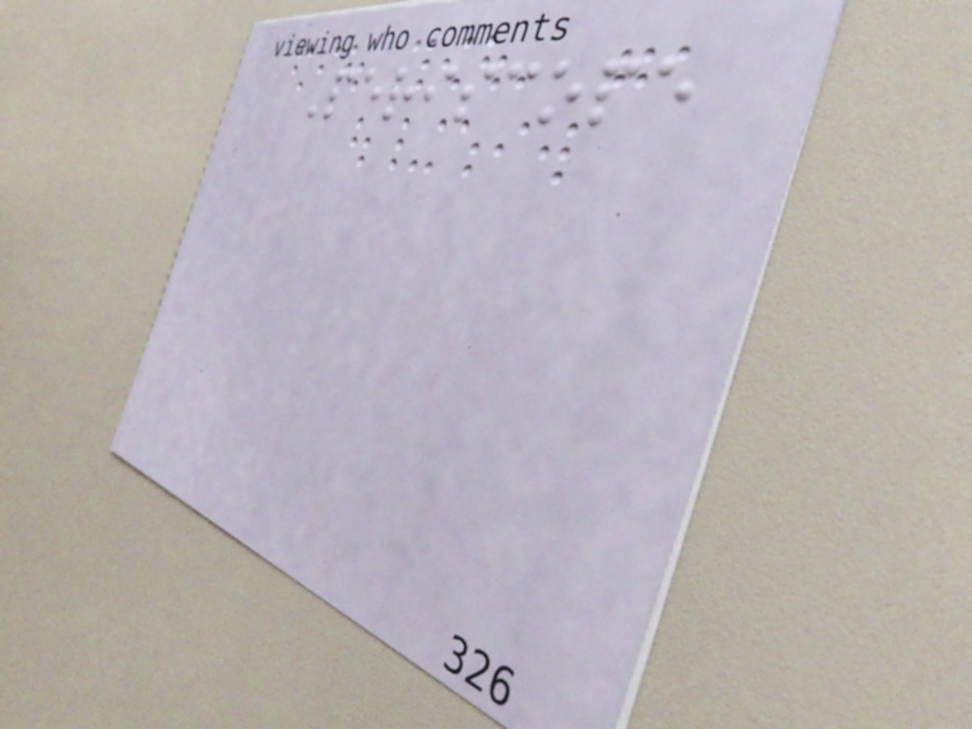Periscope
